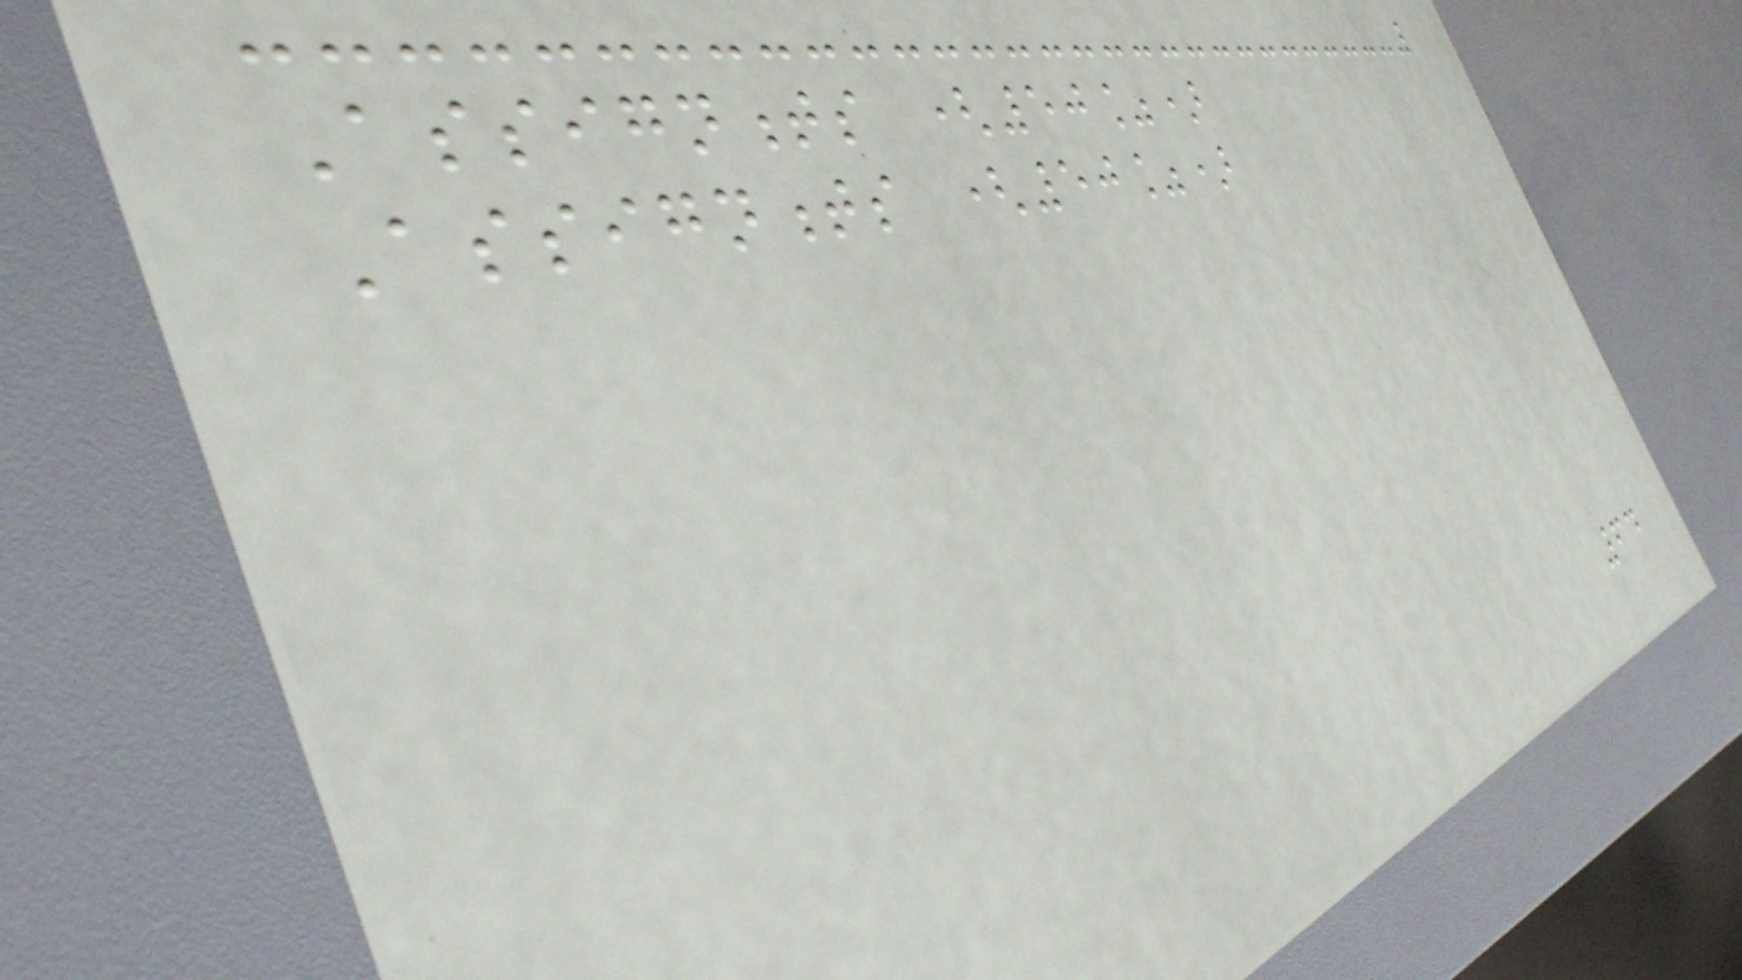Assignments (50%)
Assignments (50%)
64
